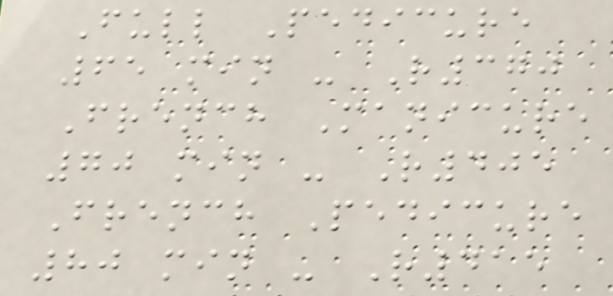Full Pedicure
65 min - R370
French Manicure
70 min - R405
French Pedicure
80 min - R415
